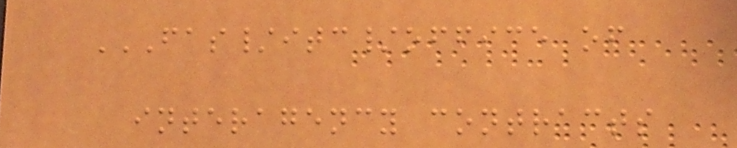FAS/ITC/OFFICE OF
INTERAGENCY CONTRACTS
